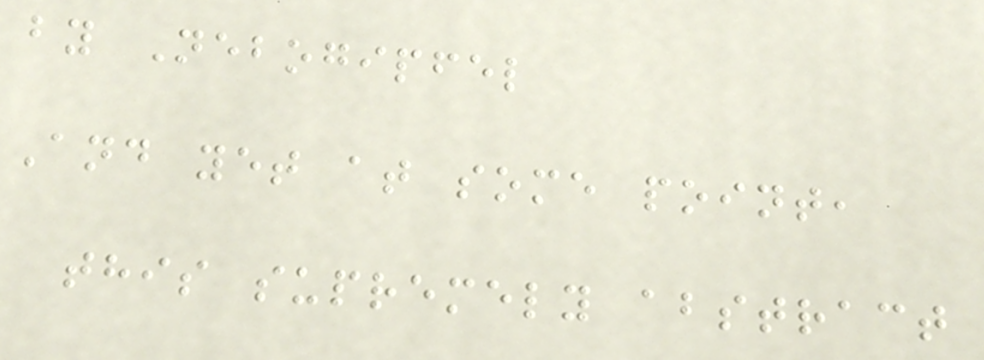by Nebogipfel
And yet at some point,
this supremely abstract
